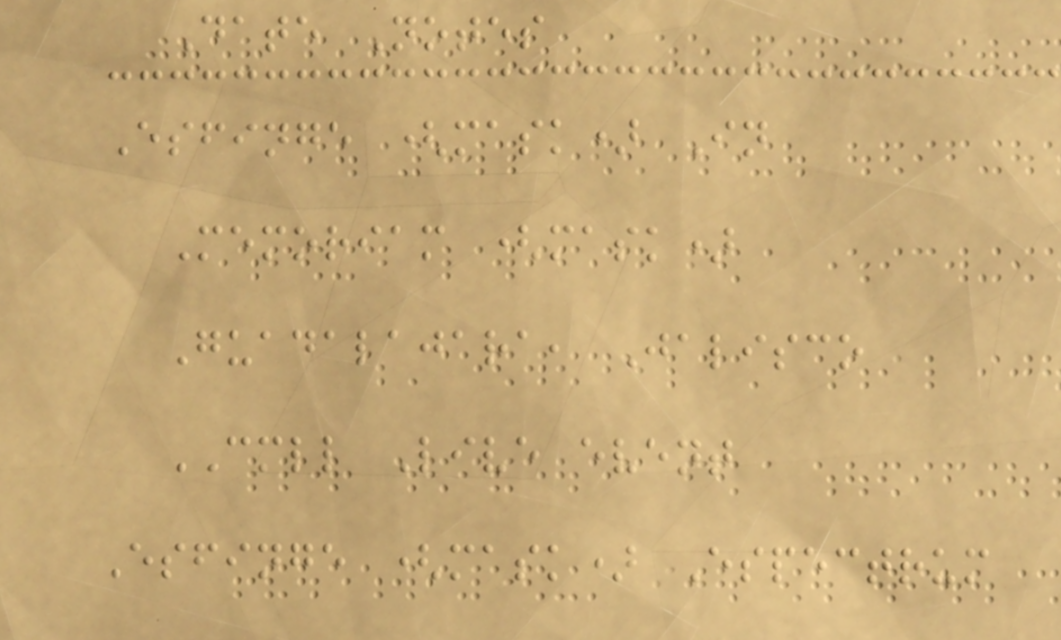Date Notes
Esfinge (mask) In
Memoriam (mask)
Guadalajara, Jalisco
CMLL Live event
Esfinge (mask) Espectrum
